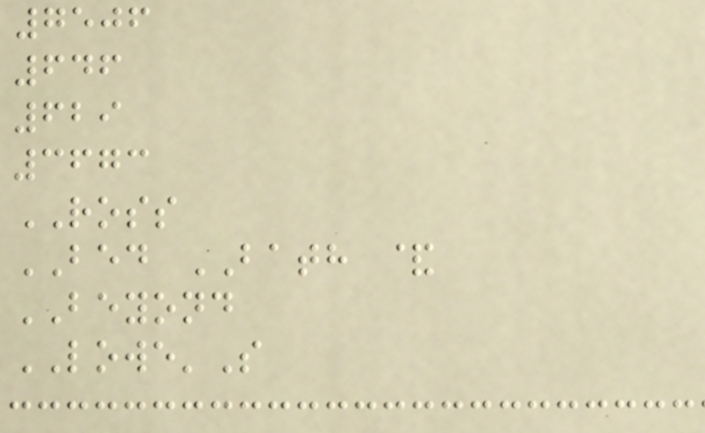7506
646
629
3673
ROSS
BED BATH &
BEYOND
LOWE'S
